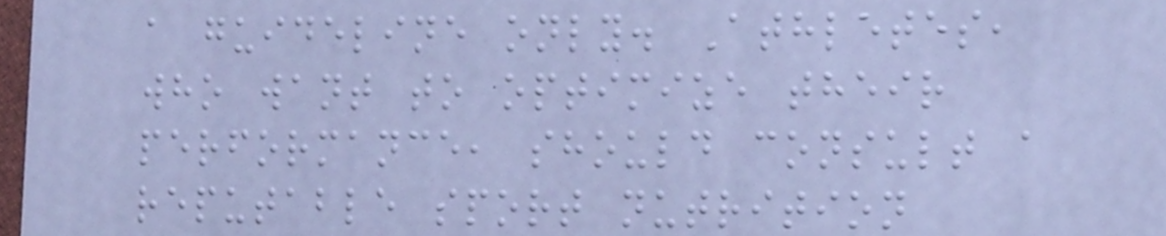a guideline only. Athletes,
who want to optimize their
performance, should consult a
reputable sport nutrition
